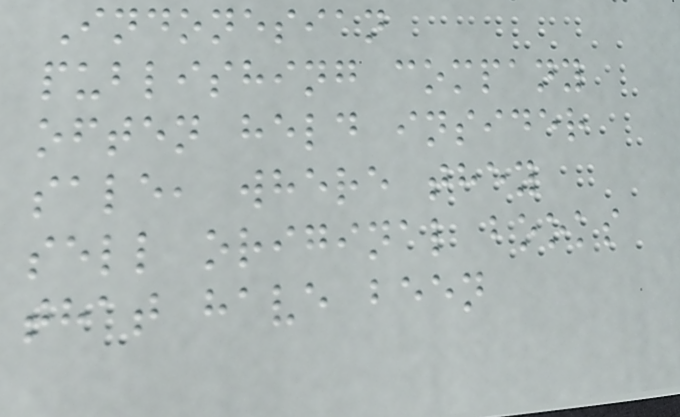Indonesian
publishing company
often held insider
sale, where they
sell original books
that have been
